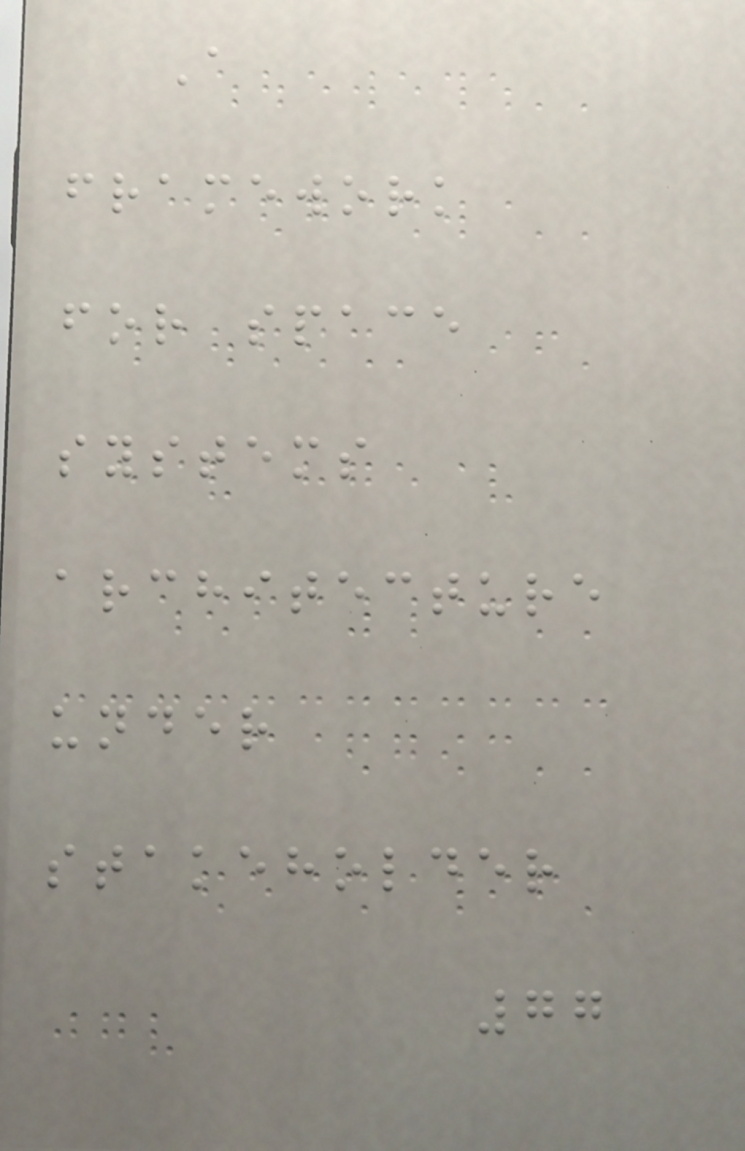A
framework
for space
systems
architecture
under
stakeholder
77
